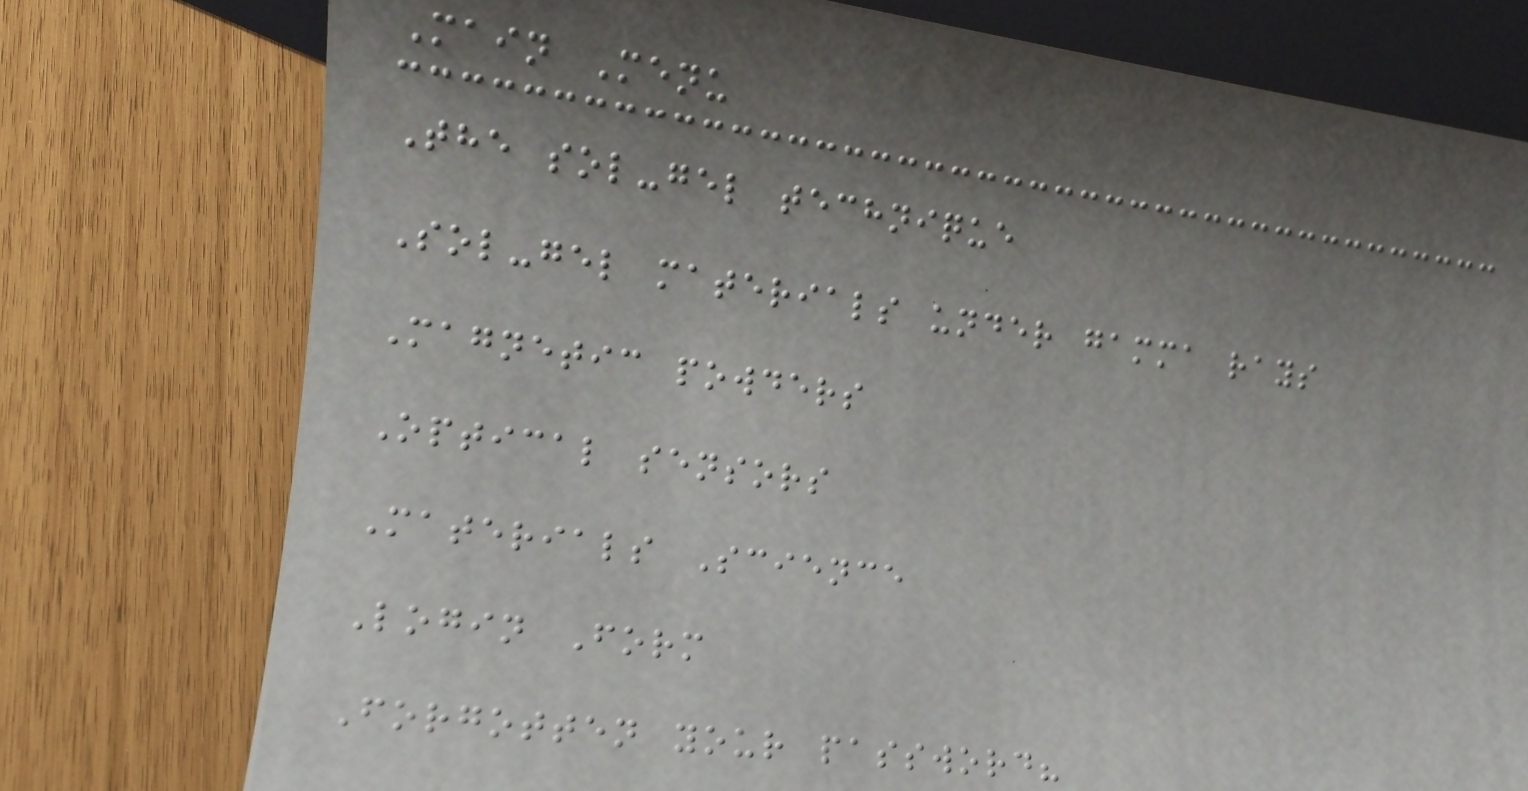Main Menu
The sol-gel technique
Sol-gel materials under gamma rays
Magnetic powders
Optical sensors
Materials Science
Login Form
Forgotten your password?
